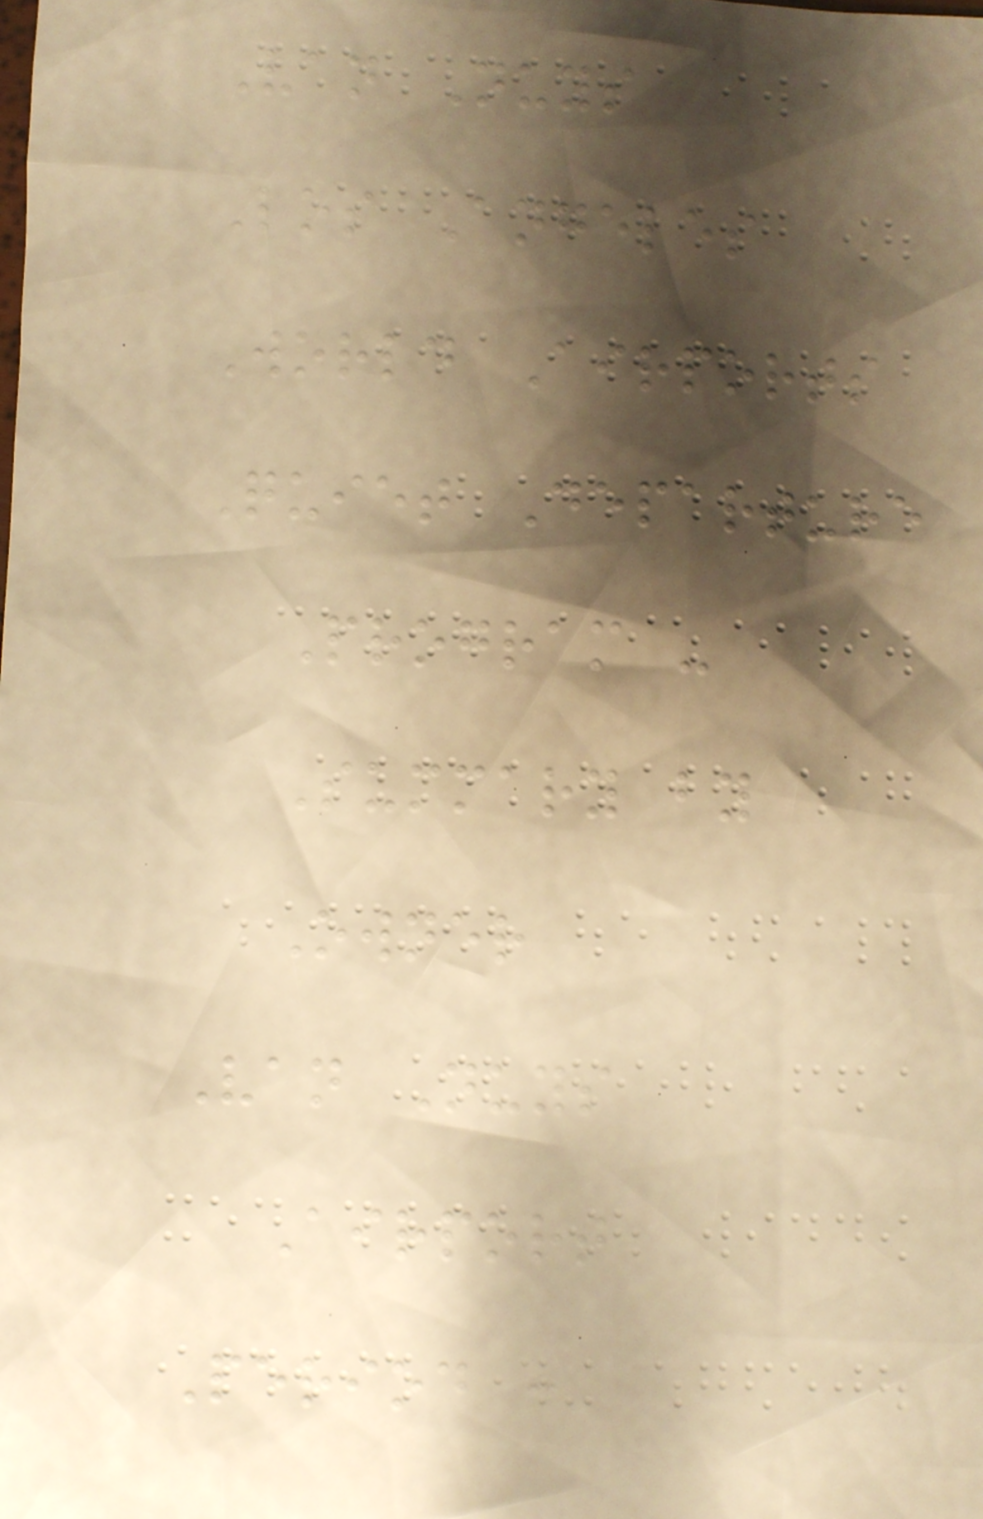Van Nuys
Los Angeles
World Airports
Quiet Departure
Program -
Summary by
Owner
Van Nuys
Airport
Period :
